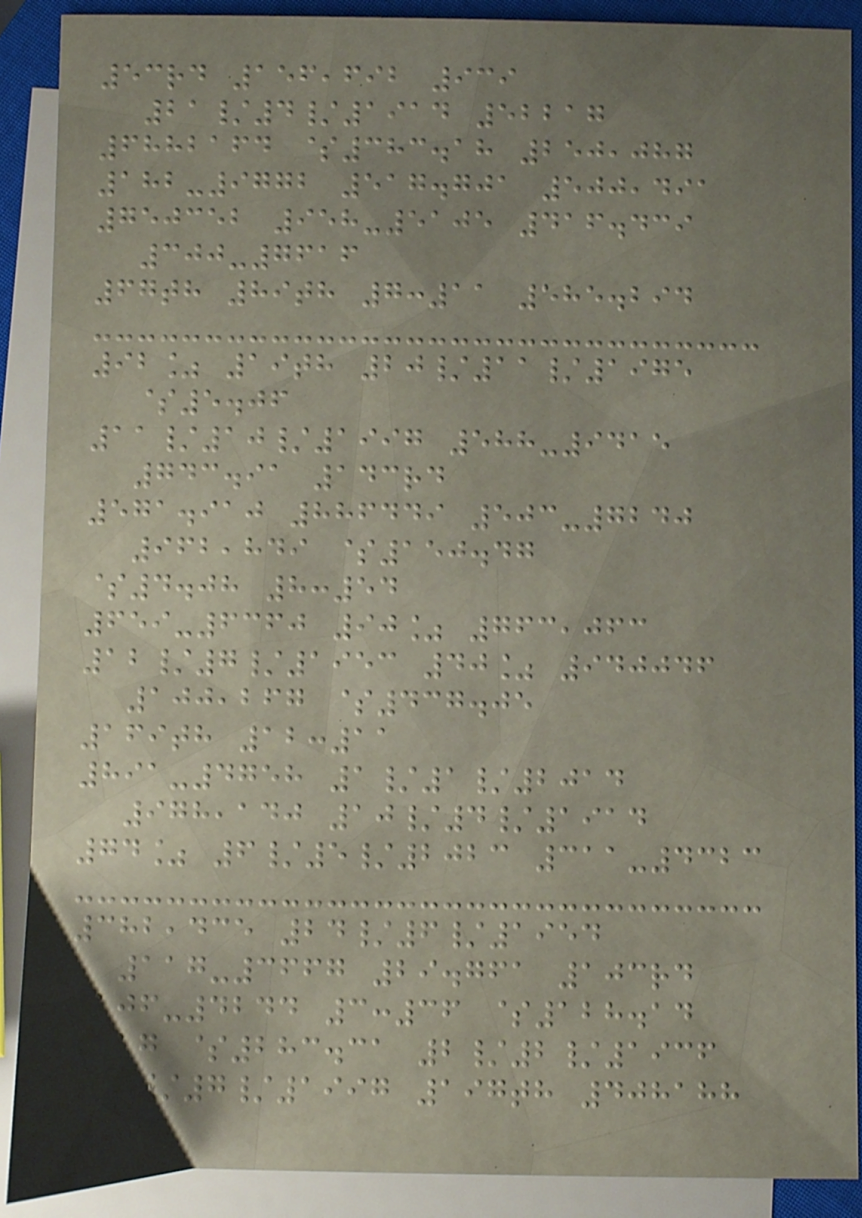53rd 156,692 939
21/4/1914 52217
6882164 $383.18 250,087
182-9772 517.701 500,491
750352 958-5105 416.439
300-7616
67th 89th 7:11 585.294
92% 19th 20/11/1975
$5.06
11/10/1997 588-9415
743.91 143rd
571.910 886449 503-7240
962,849 $150.47
$4.08 8:54
659-6360 90% 763,063
12/7/1953 40% 940046
100,267 $437.05
169th 12:11
891-4758 1/1/2014
978,140 10/4/1914
74% 6/5/2023 311-4323
382,435 24/6/1954
117-3667 29.761 103rd
206-4244 3:36 $128.14
117 $283.31 2/2/1936
17/7/1997 197th 408188
